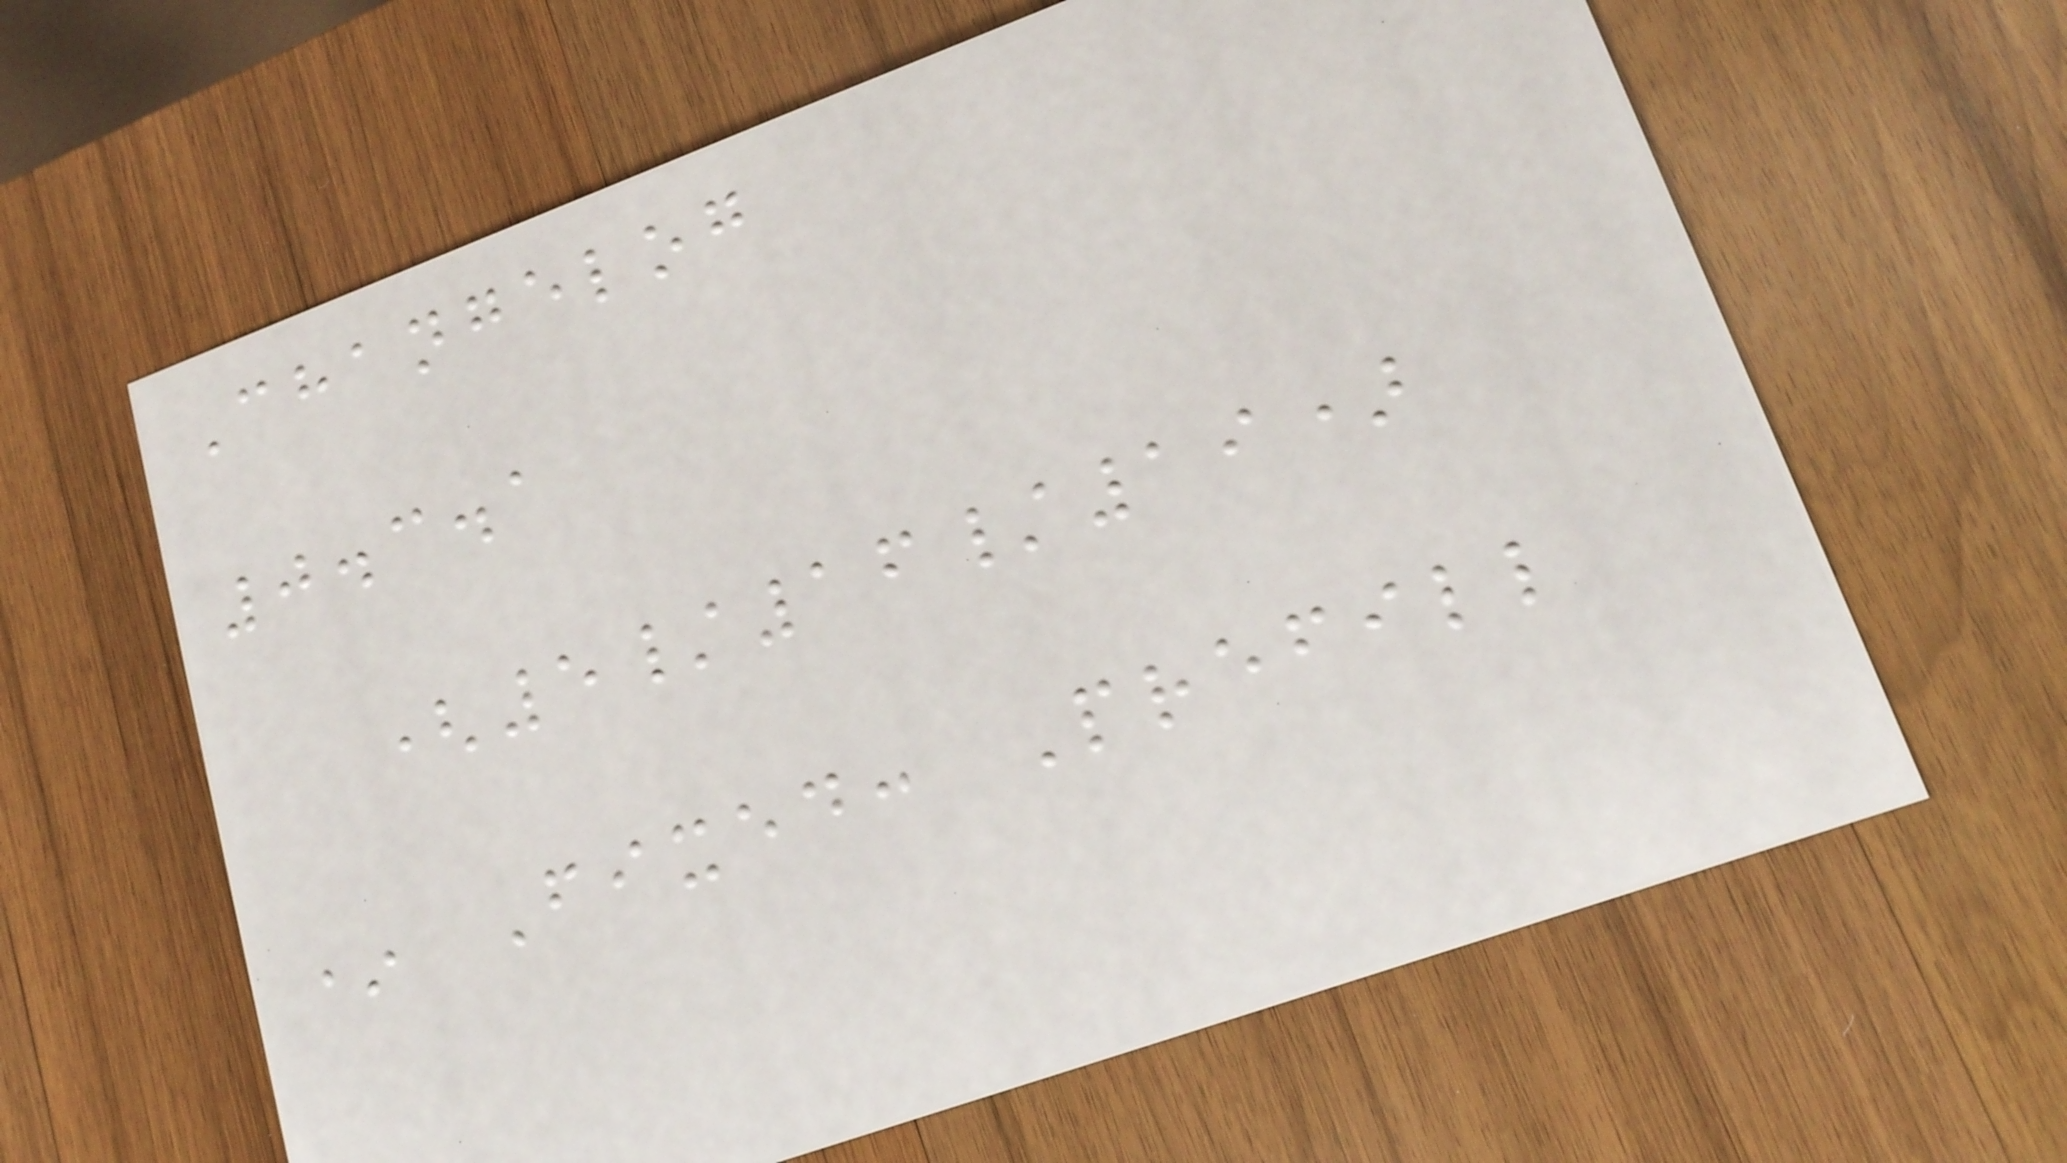Changelog
0.3.1
(5/16/19)
* Fixed: Prefill
